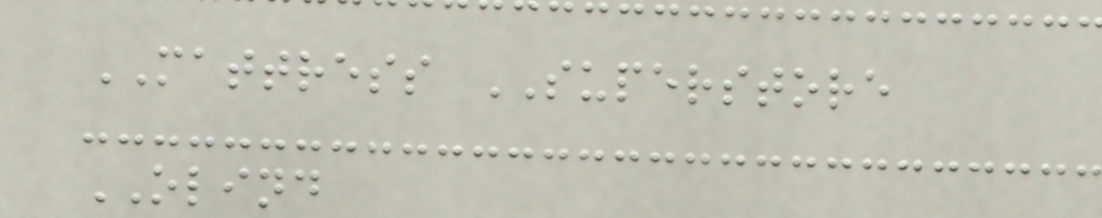MATTRESS SUPERSTORE
OLIND
